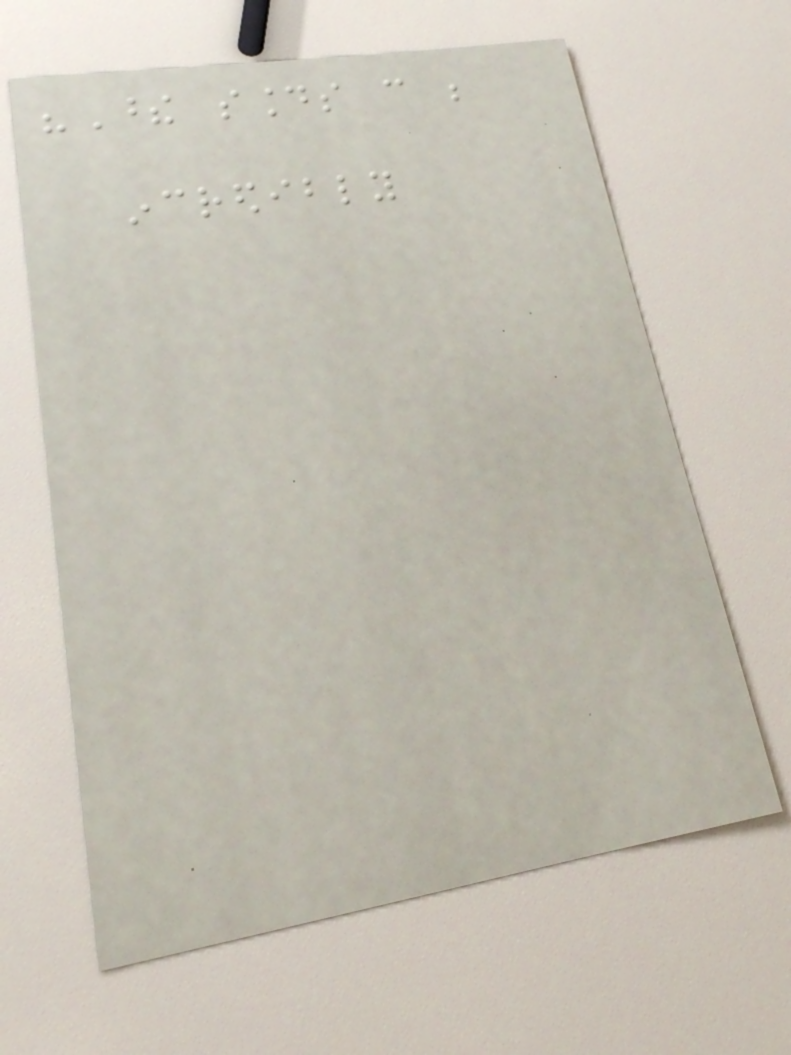"These sounds can be
incredibly
